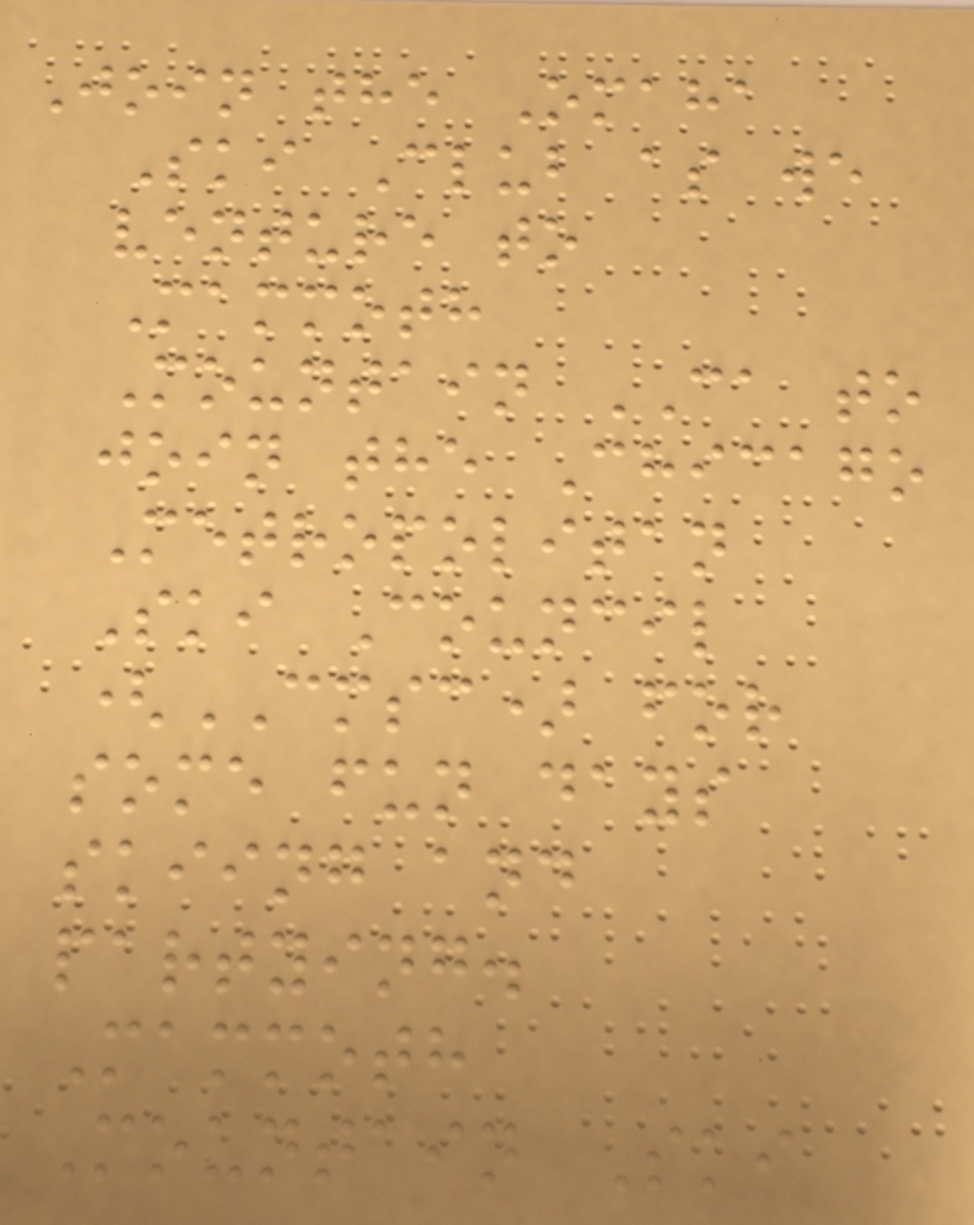Join the Omaha
Ski Club as we
venture to
Mammoth
Mountain CA to
join the Chicago
Metropolitan
Ski Council
(CMSC) for
some fun days
skiing and
partying.
Mammoth
Mountain Ski
